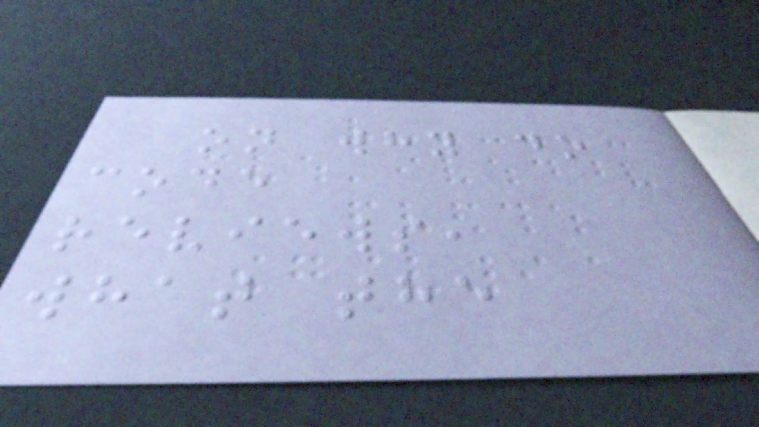on why do
code
reviews,
what the
